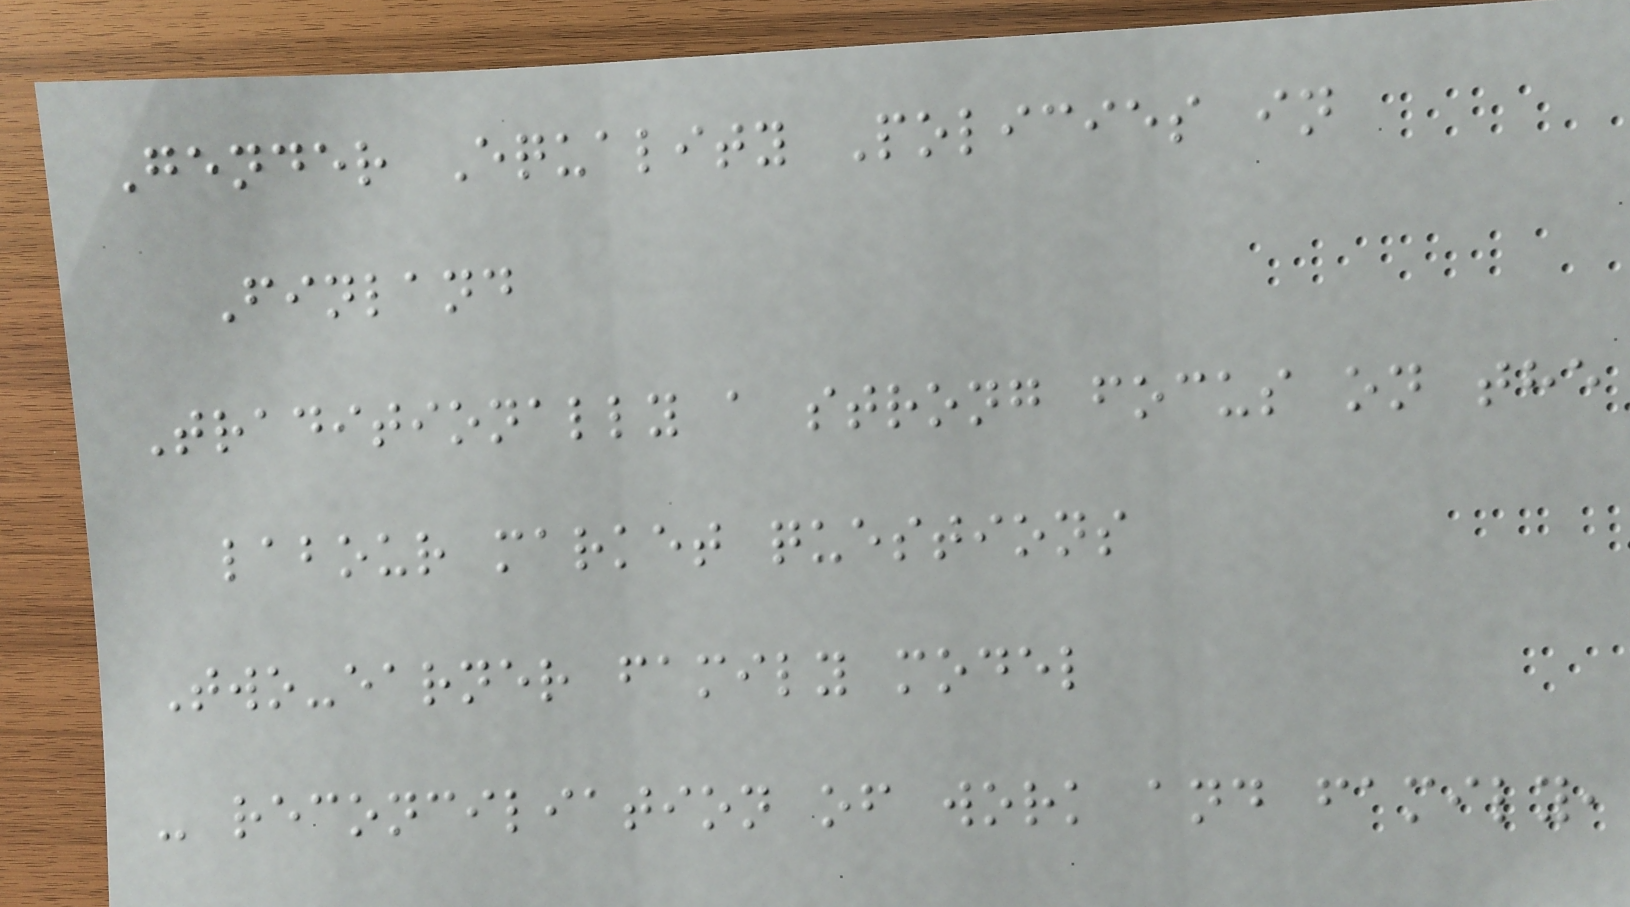Gender Equality Policies in
Finland
Traditionally a strong focus on the
labour market questions
Two-earner family model
- reconciliation of work and family,
